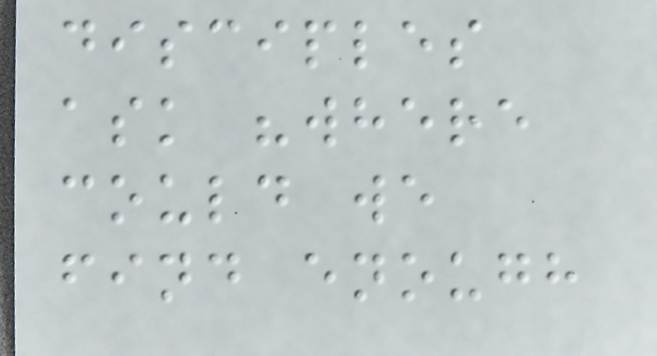disciples
ask "where
could we
find enough
